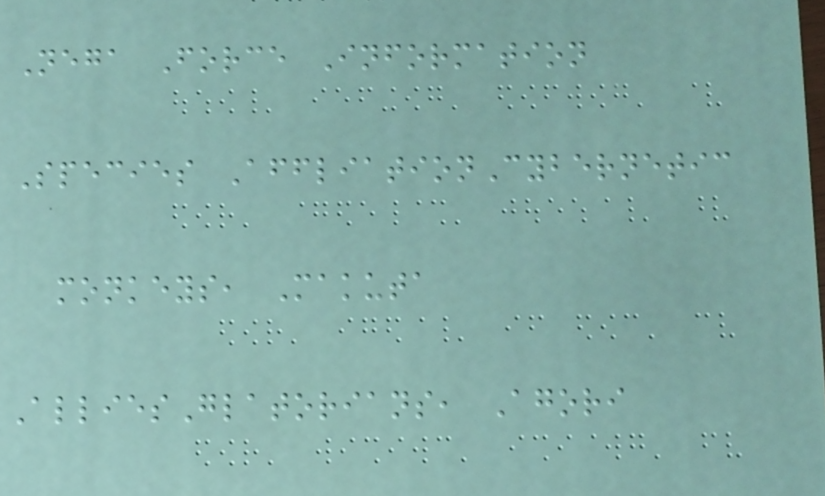Nega Force Information
Species AffliationCybernetic
monkeys, Makuta
AlliesGlatorians, Agori
